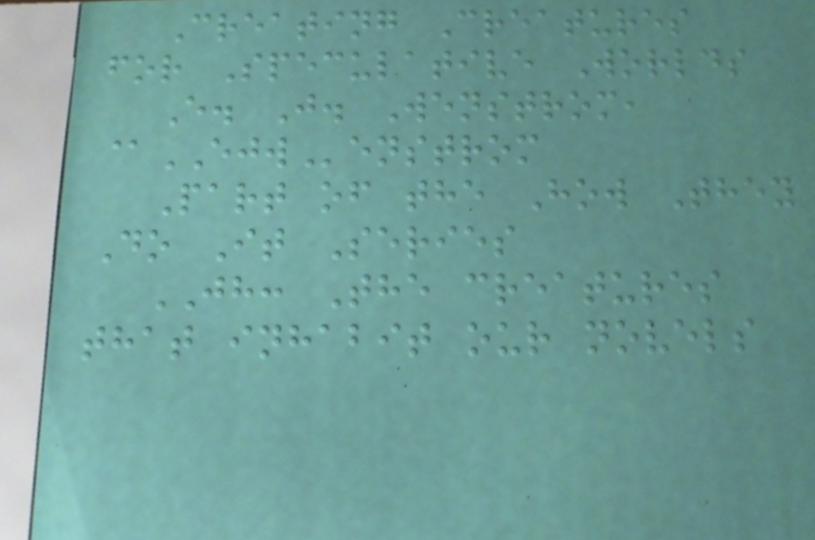Creating Creatures
for Speculative Worlds
E. J. Wenstrom,
@EJWenstrom
Part of the How They
Do It Series
JH: The creatures
that inhabit our novels
